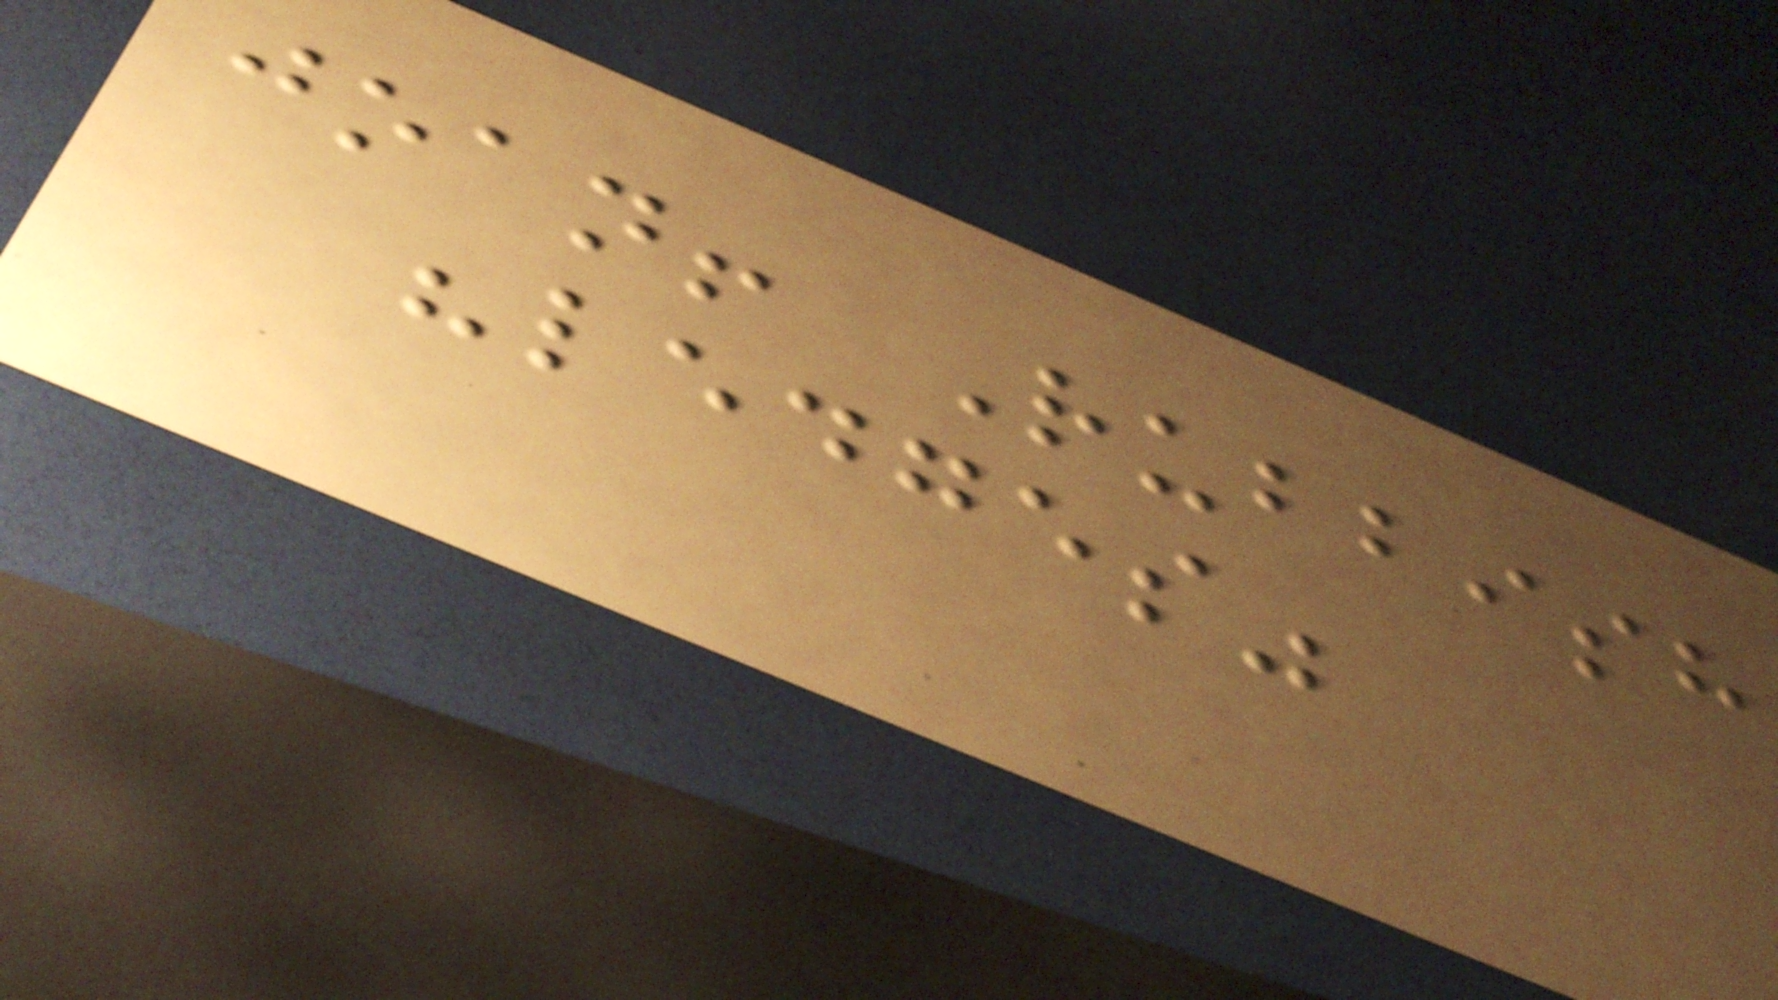joan! Rubbish
"ledges"
